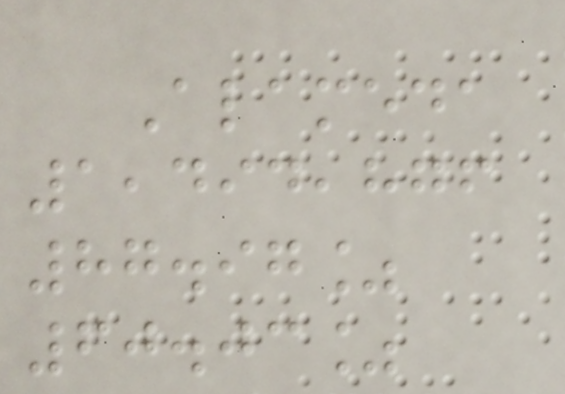Alameda
1,494,876
87.97%
60.03%
